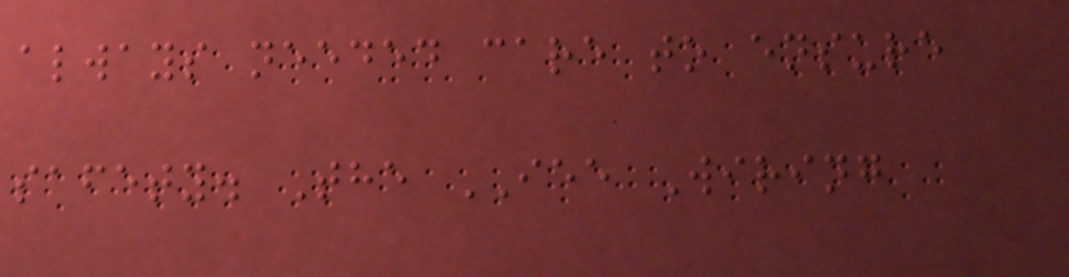always needed care to ensure
safety. The IEE Wiring
